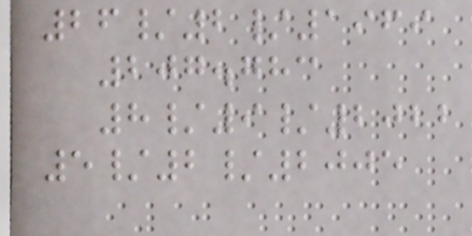26/2/1969
207.783
8/9/2022
5/2/2005
